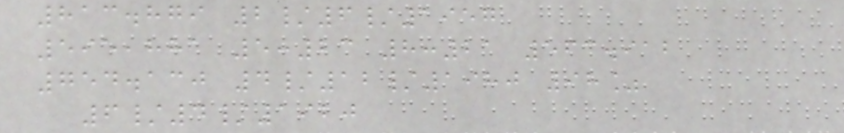813.879 2/6/1957
595,881 5:23 8:21 563.912
754.130 4/12/1980 98%
6/4/1920
